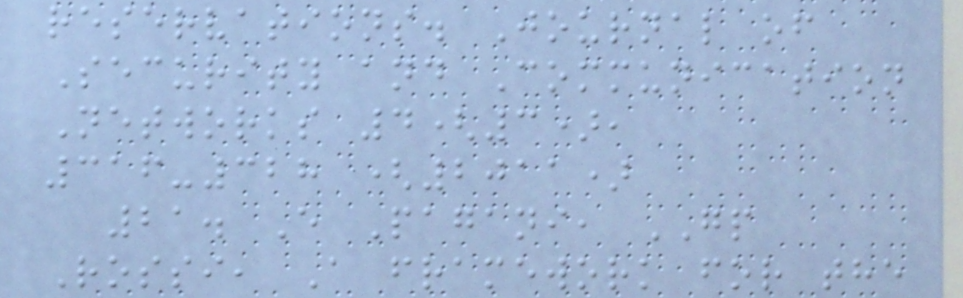reservations. Journal of
Security and Communication
Networks 4(3),
316-328 (2011)
21. E Pagani, GP
Rossi, A framework for the
